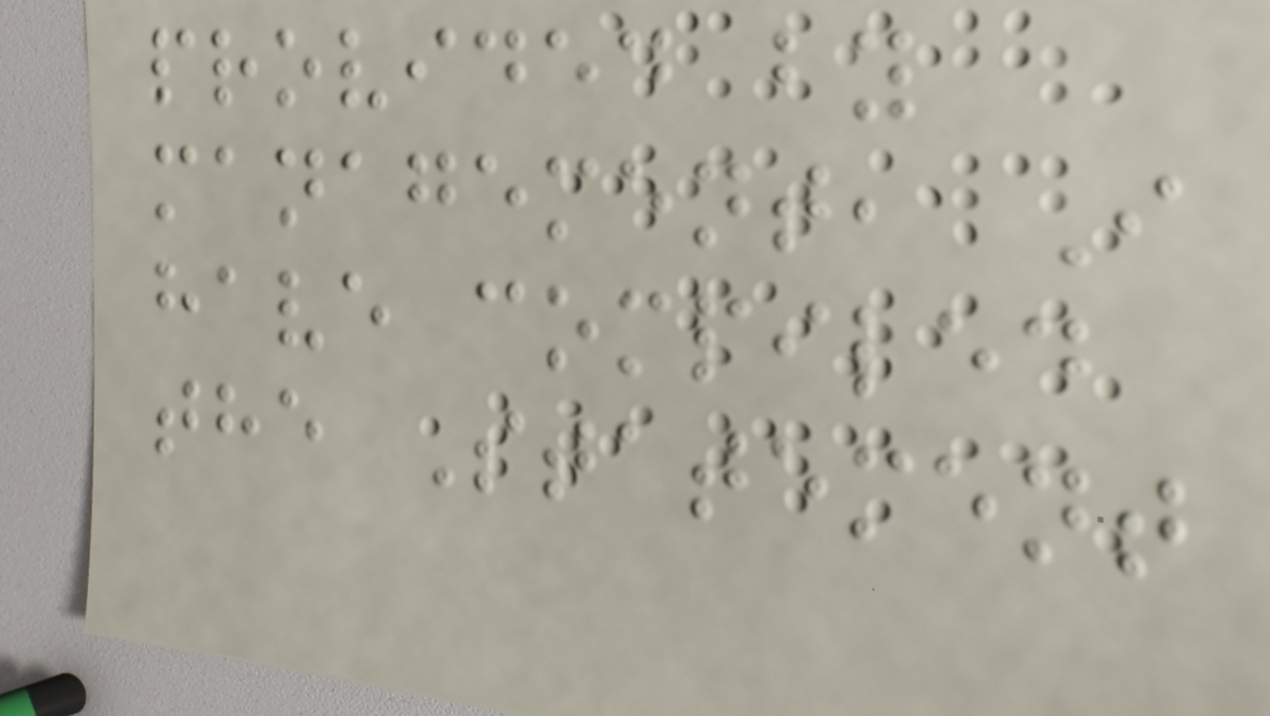provided by
management, I
have compiled
the Statement
